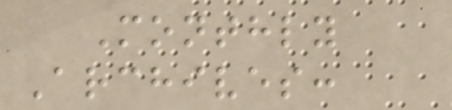Monthly
Archives:
